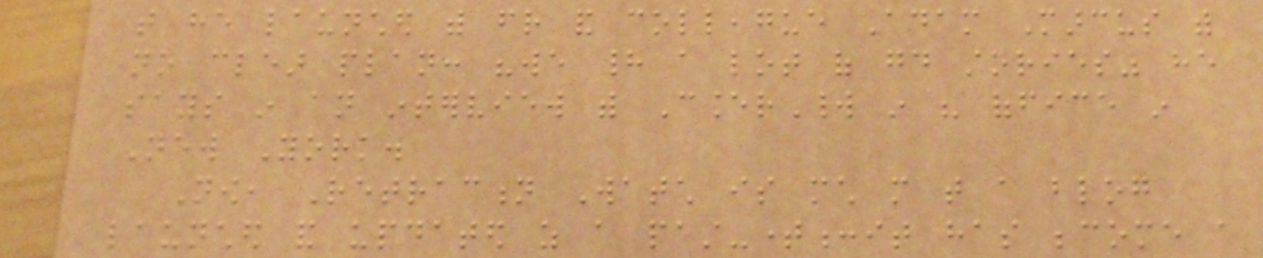that he launched with friend and colleague Adam Marcus with
no clear plan: "we had a lot of good stories" he
says in an interview with CancerWorld in his office in
New York.
Now, Retraction Watch is much more that a blog
launched and updated as a past-time:it has become a
